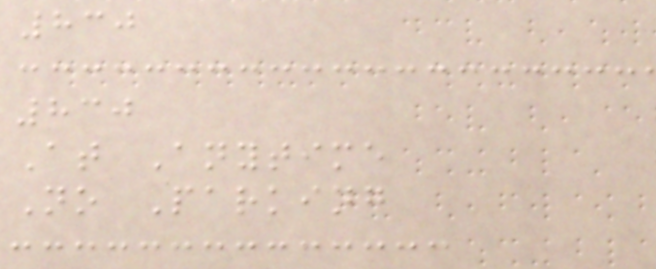830
830
At Anytime
No Parking
